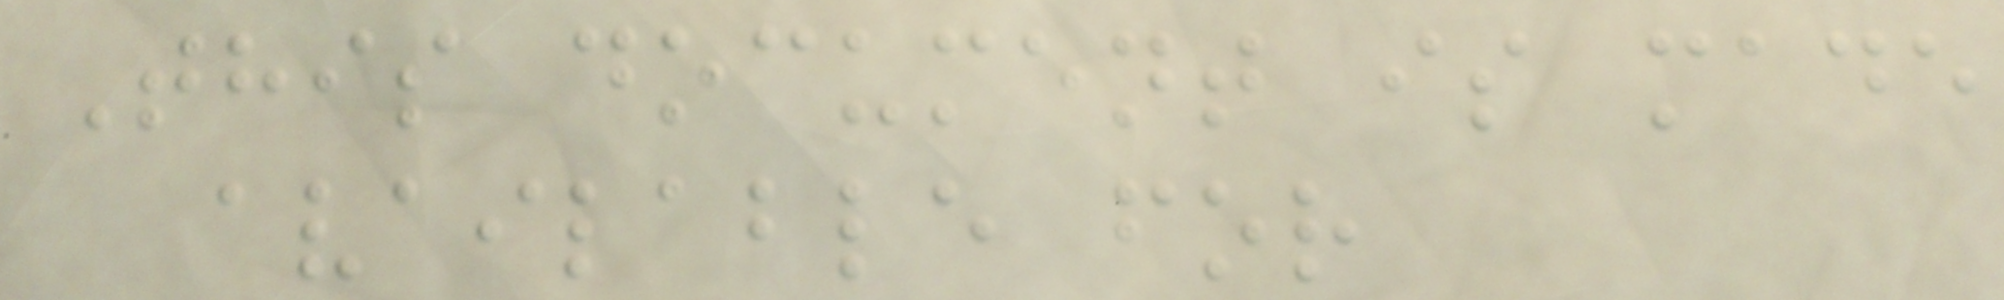This document is made
available for
